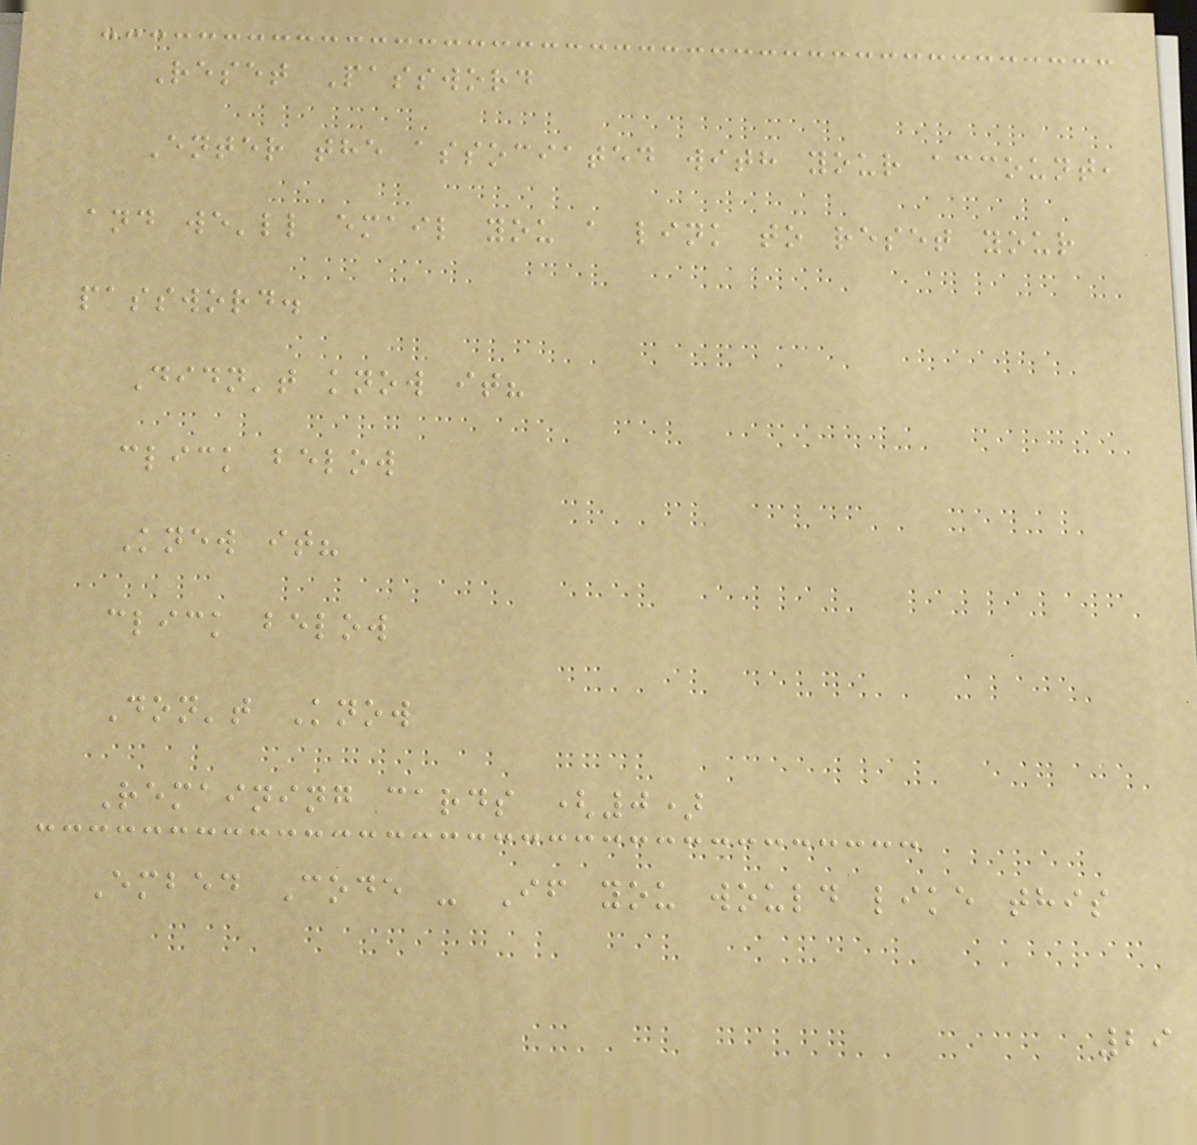Reset Password
Enter the associated with your account,
and we'll email you a link to reset your
password.
Didn't know it?
click below
Knew it?
click below
Don't Know
Remaining cards (0)
Embed Code - If you would like this
29
